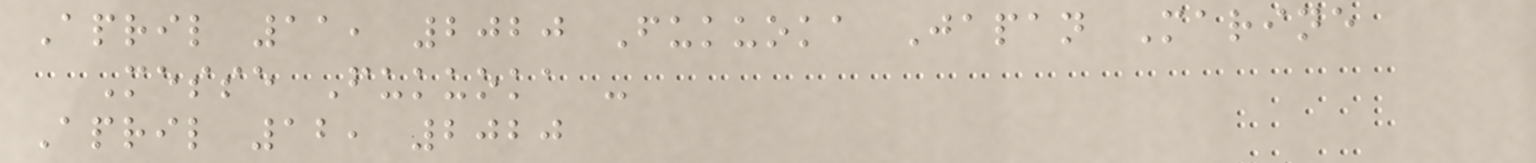April 11, 2020 Fukuoka Japan Marine
Messe Fukuoka -
April 12, 2020
